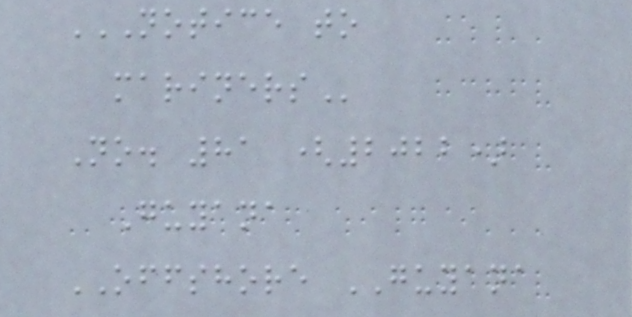NOTICE TO
MARINERS
No. 81 (2022)
Guyana
OFFSHORE GUYANA
